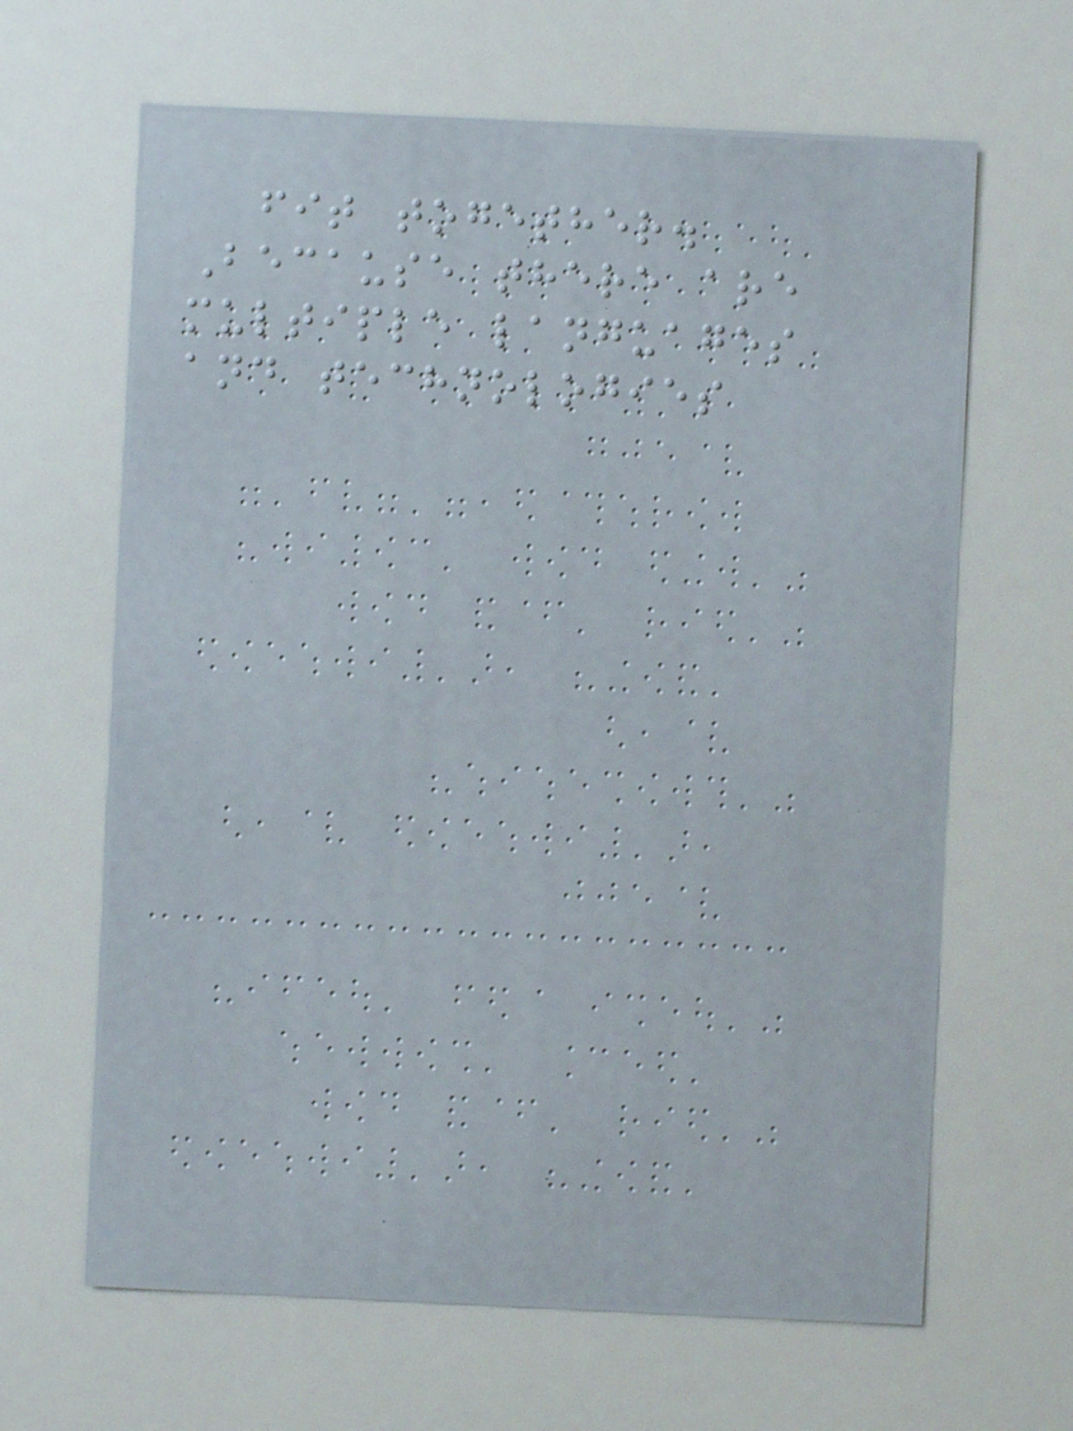fit together.
Because there are
multiple languages
and technologies
